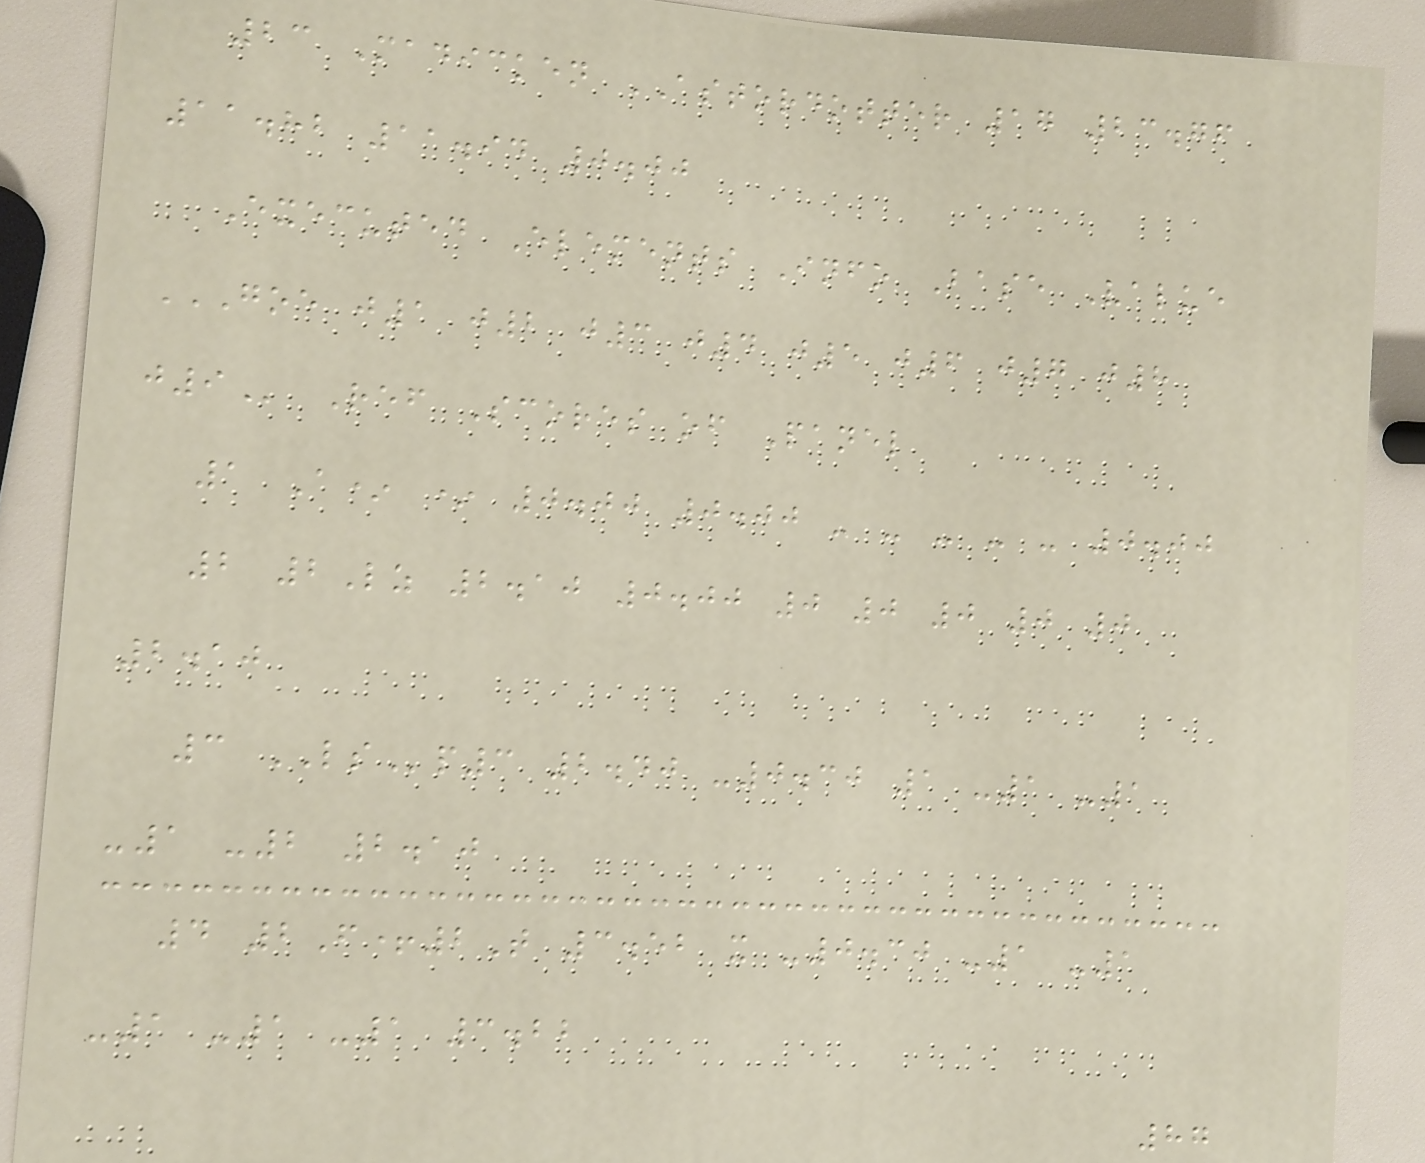23 Madicken ASTORDOTTER 17 23.76
11.82 11.94 0.00
Executed Elements Info Base Value
GOE J1 J2 J3 J4 J5 J6 J7 J8
J9 Ref Scores of Panel
1 A* * 0.00 0.00 - - - - - 0.00
2 2Lz 2.10 0.00 0 0 0 0 0
2.10
3 LSp3 2.40 -0.30 1 -1 -1
-1 -2 2.10
4 2F+2T 3.52 x -0.30 -1 -1
-1 -1 -1 3.22
87
